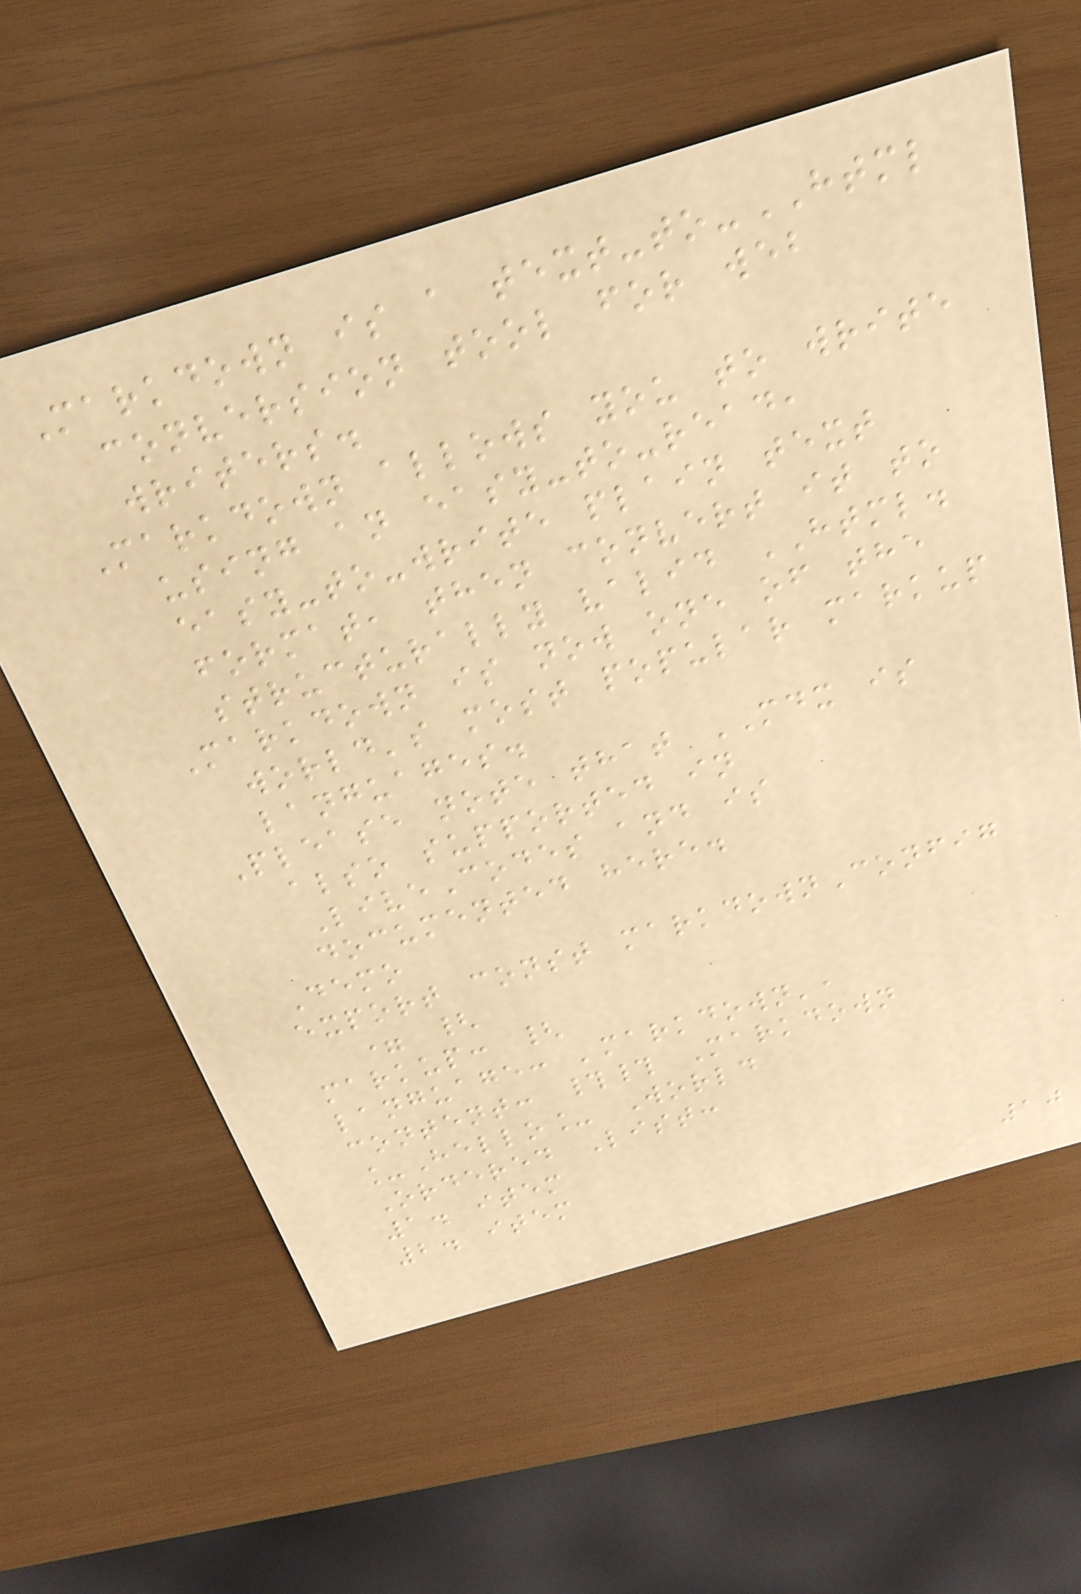Markdown is a text-to-HTML
conversion tool for web
writers.
Markdown allows you to write
using an easy-to-read,
easy-to-write plain text
format, then convert it to
structurally valid HTML.
Markdown is now one of the
world's most popular markup
languages.
Please note that MDX is
also supported in
LiveCodes and is
documented here.
Demo
export const markdownConfig
= {
markup: {
language: 'markdown',
content: ## Markdown
_Hello_ World
Ordered List:
1. item
2. item
10
